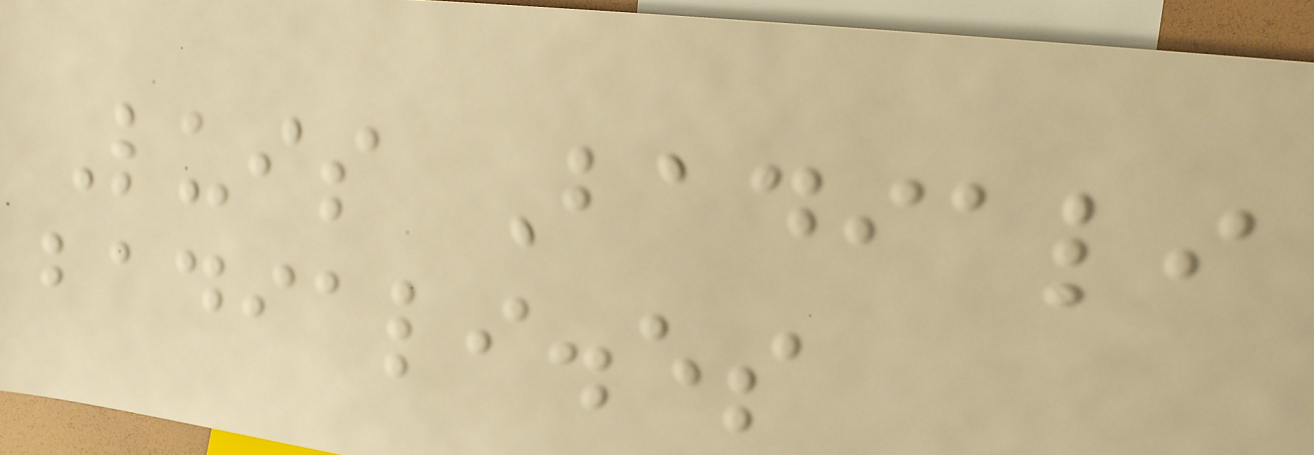Luis Badiali
badiali.es
